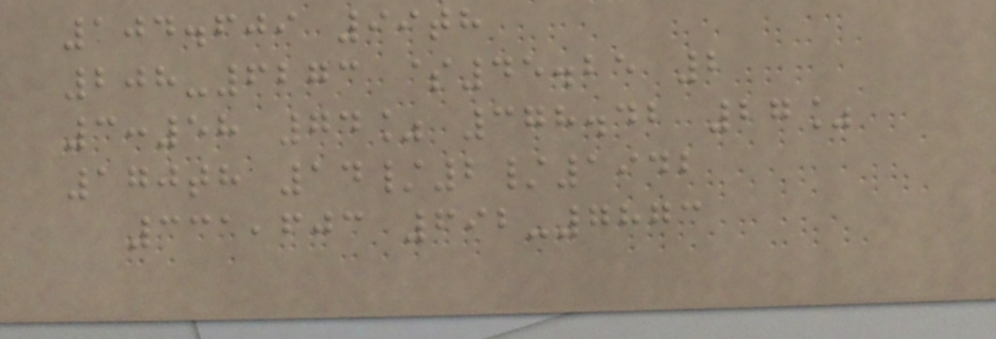104.609 99th
208-6273 $45.25 2
3:58 74% 378.42 27%
170th 14/2/1942
331,603 692-7873
